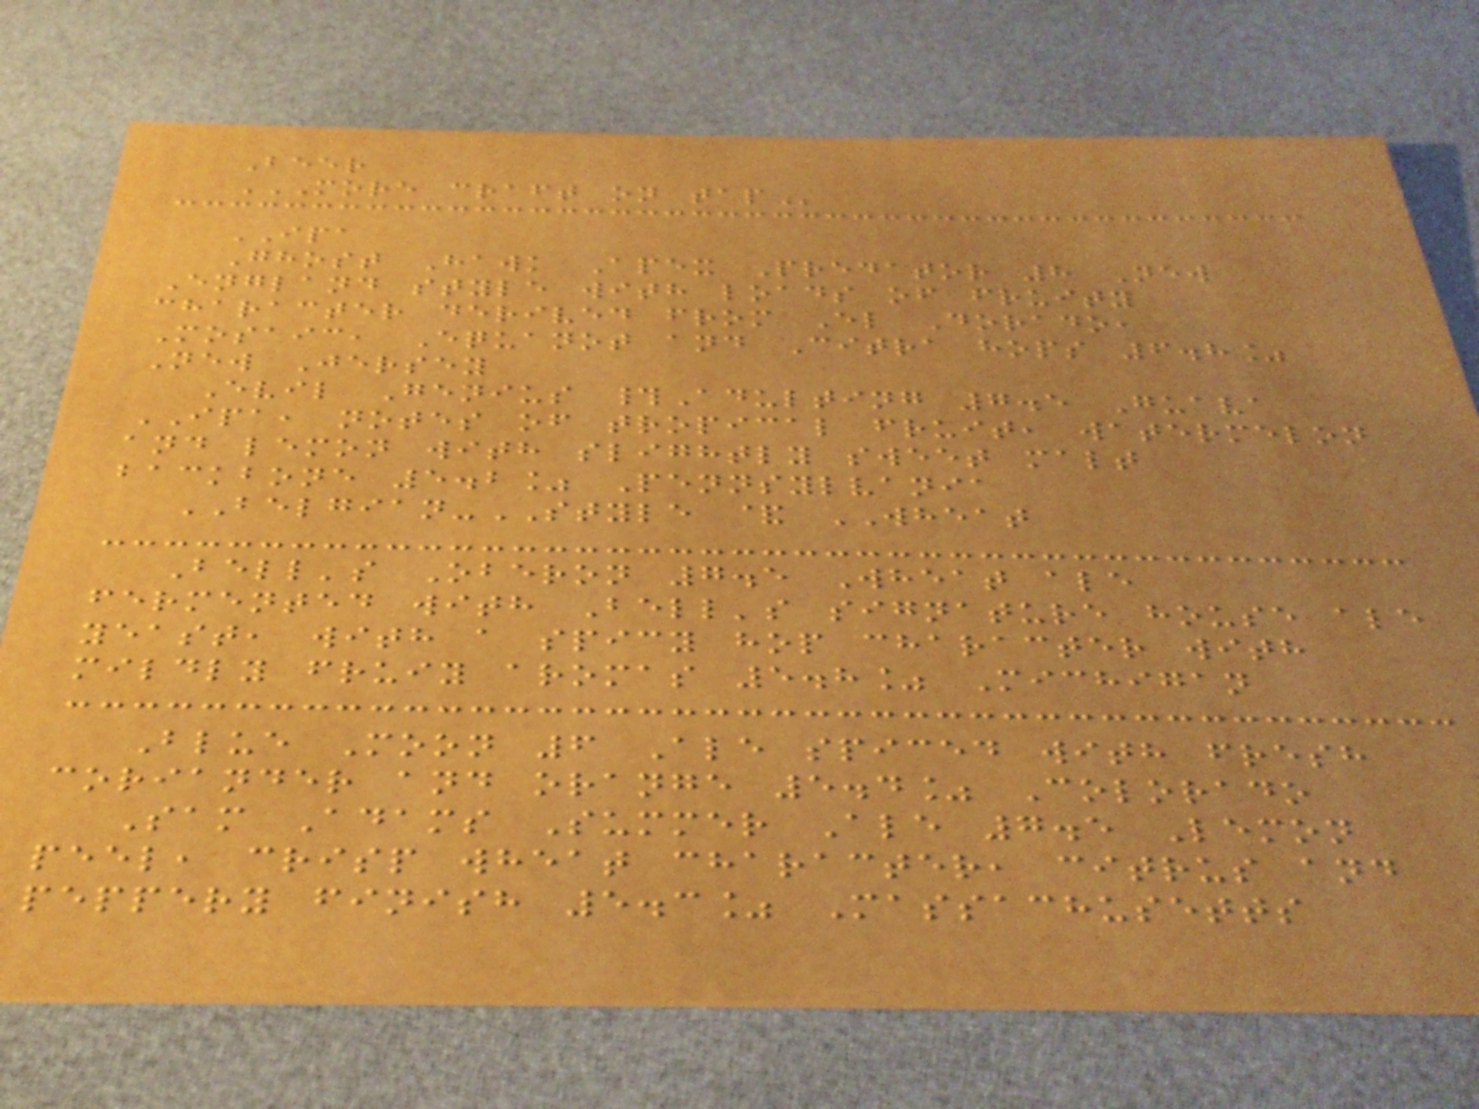Beer
MORE CRAFT ON TAP
IPA
Ghost Hawk Apex Predator 8 New
England style with loads of fruity
character derived from El Dorado,
Mosaic, Equanot and Citra hops 6.8%
New Jersey
Evil Genius #Adulting 7.5 Guava
IPA, notes of tropical fruit, watermelon
and lemon with slightly sweet malt
backbone 5.2% Pennsylvania
BELGIAN-STYLE & WHEAT
Bell's Oberon 7.5 Wheat ale
fermented with Bell's signature house ale
yeast, with a spicy hop character with
mildly fruiy aromas 5.8% Michigan
Blue Moon 6 Ale spiced with fresh
coriander and orange 5.4% Colorado
Sam Adams Summer Ale 7.5 Lemon
peel, crisp wheat character, citrus and
peppery finish 5.3% Massachusetts
